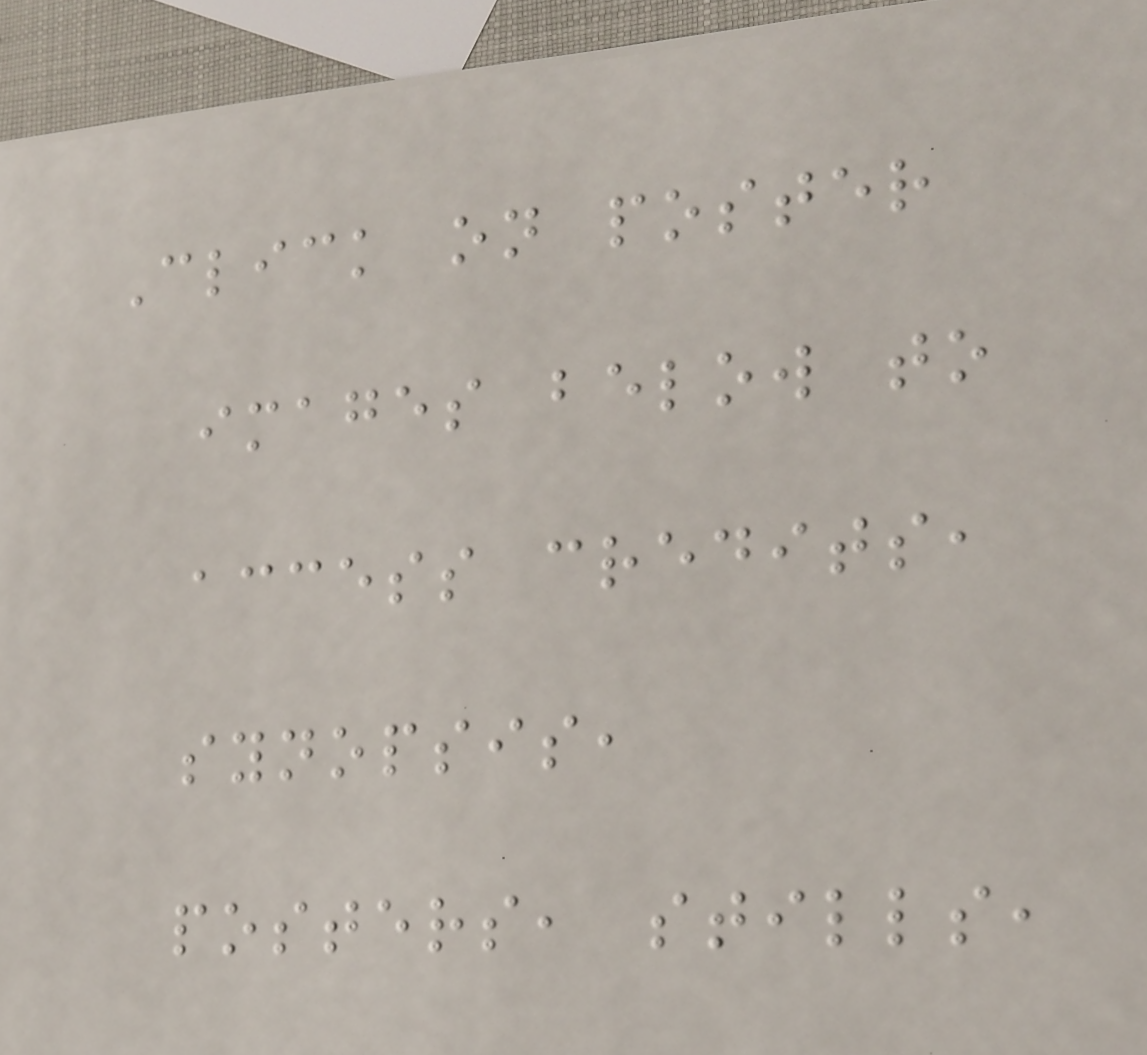Click on poster
images below to
access credits,
synopsis,
posters, stills,
